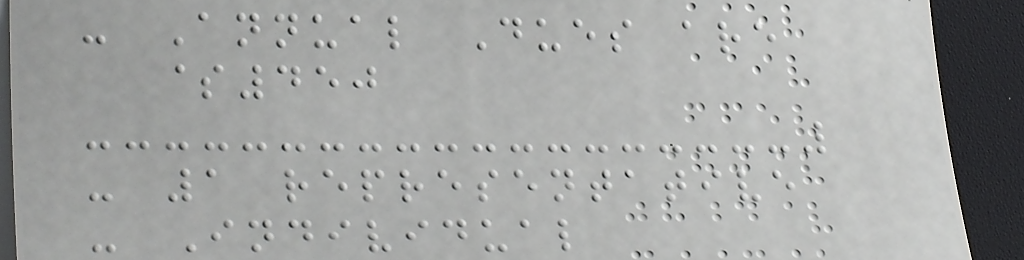- Annual Dues are
$450
- 1 representative
- Individual
